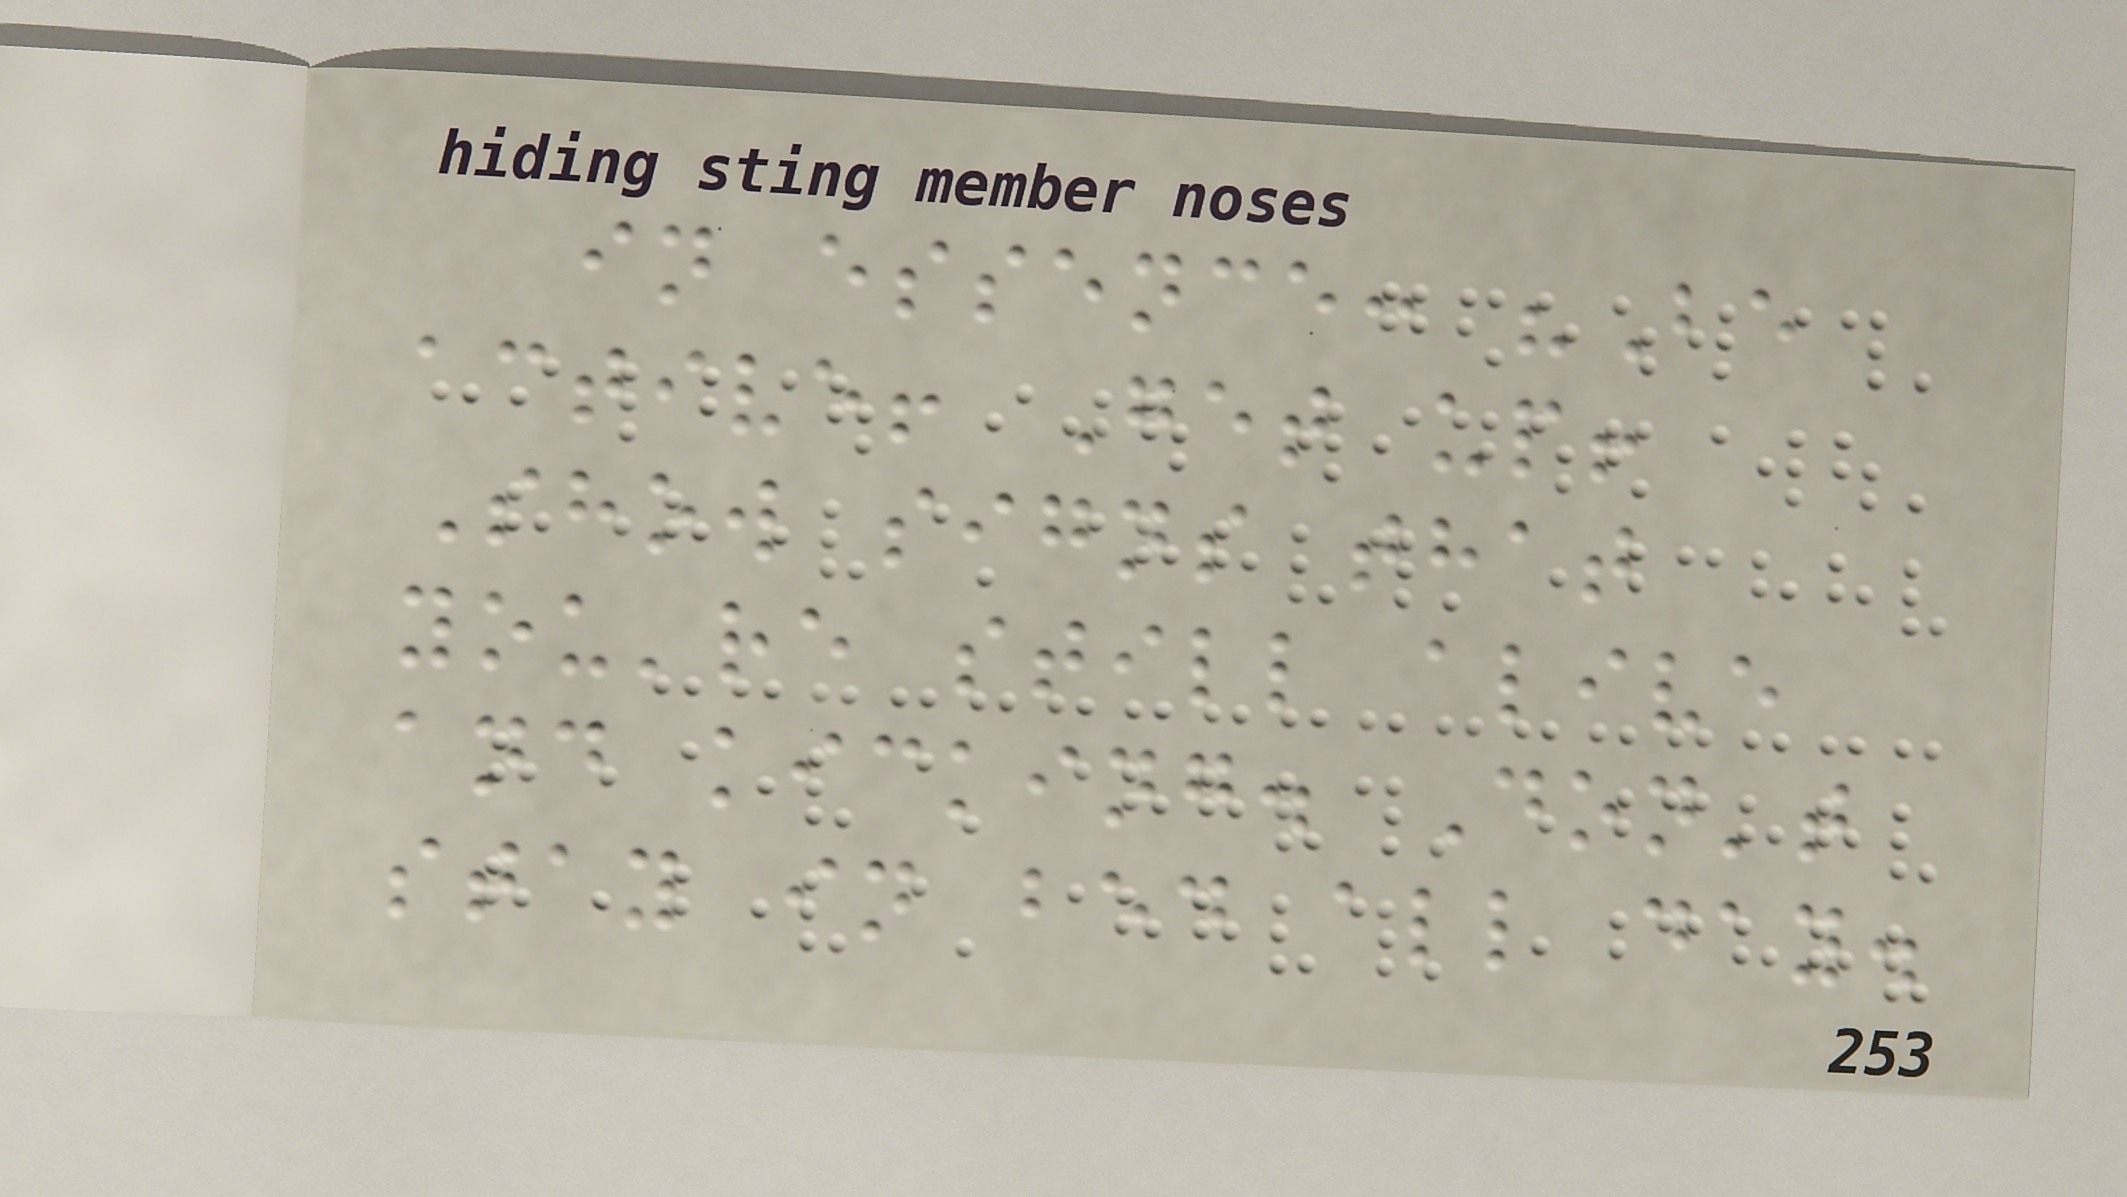in essence: "Be
active! Get up!
Show signs that
you're still alive
and kicking. Don't
stay in bed all day.
